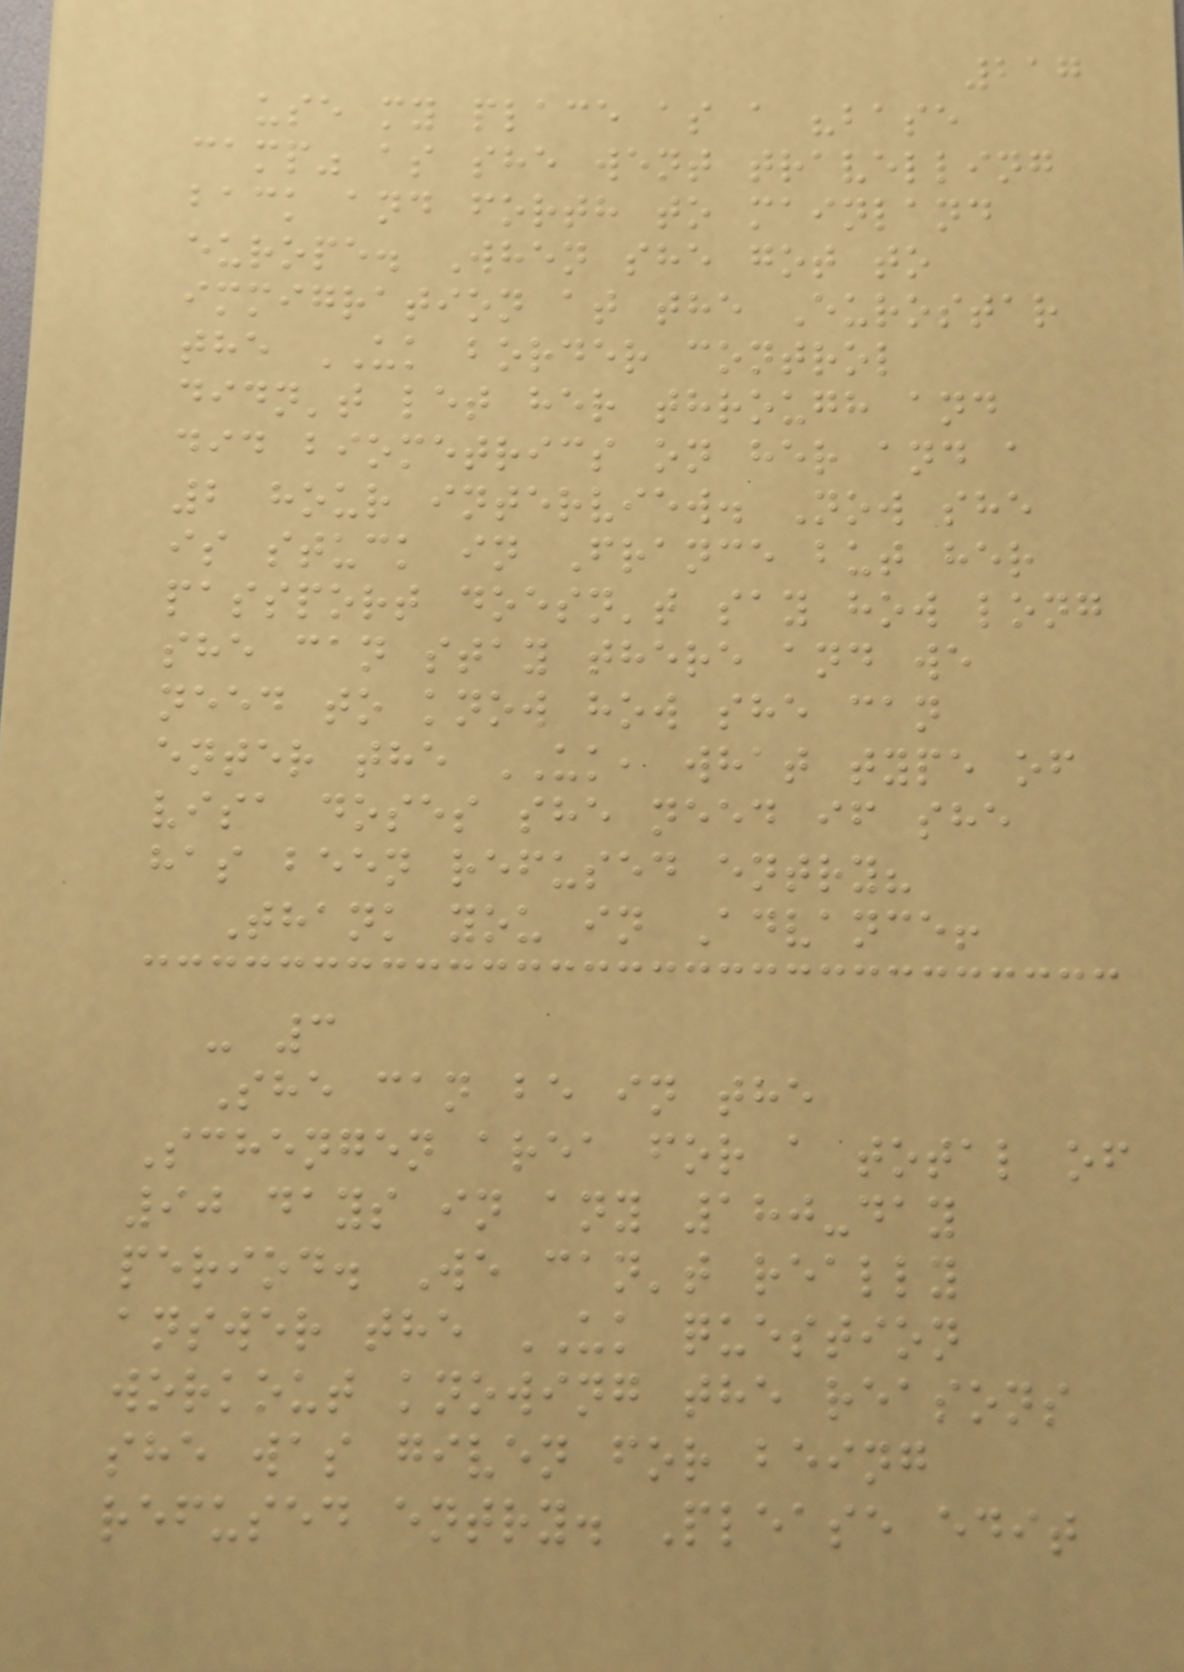217
use my place as a "base
camp" as she went travelling
back and forth to mainland
europe. When she got to
immigration at the Eurostar
the UK border control
didn't let her through and
did biometrics on her and a
2 hour interview. Now she
is stuck in France but her
passport doesn't say how long
she can stay there and we
need to know how she can
enter the UK, what type of
visa doses she need if she
has been refused entry?
Thank you in Advance!
- 3
She can be in the
Schengen area for a total of
90 days in any 180-day
period. We can't really
answer the UK question
workout knowing the reasons
she was given for being
refused entry. Please edit
